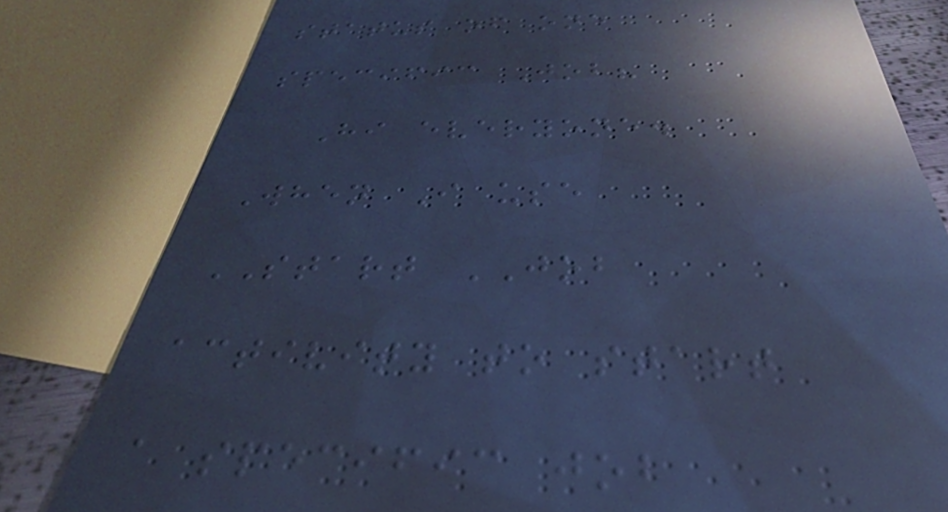status of one
specific Job?
Hi everyone.
When I use
START JOB
activity to start
a specific job
